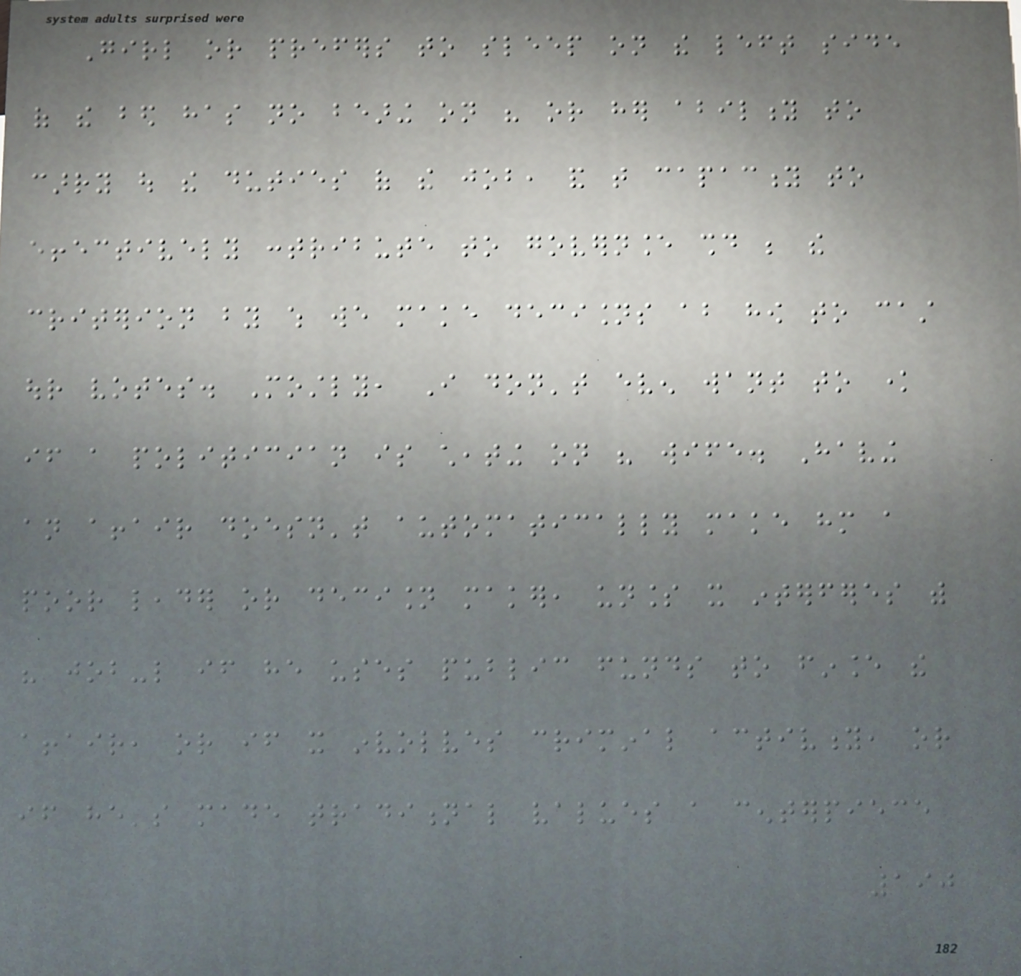Girl or prefers to sleep on the left side
of the bed has no bearing on his or her ability to
carry out the duties of the job, and that capacity to
effectively contribute to governance should be the
criterion by which we make decisions about how to cast
our votes. Mostly, I don't even want to know
if a politician is cheating on his wife. Having
an affair doesn't automatically make him a
poor leader or decision maker, unless it interferes with
his job-like if he uses public funds to finance the
affair, or if it involves criminal activity, or
if he's made traditional values a centerpiece
190
